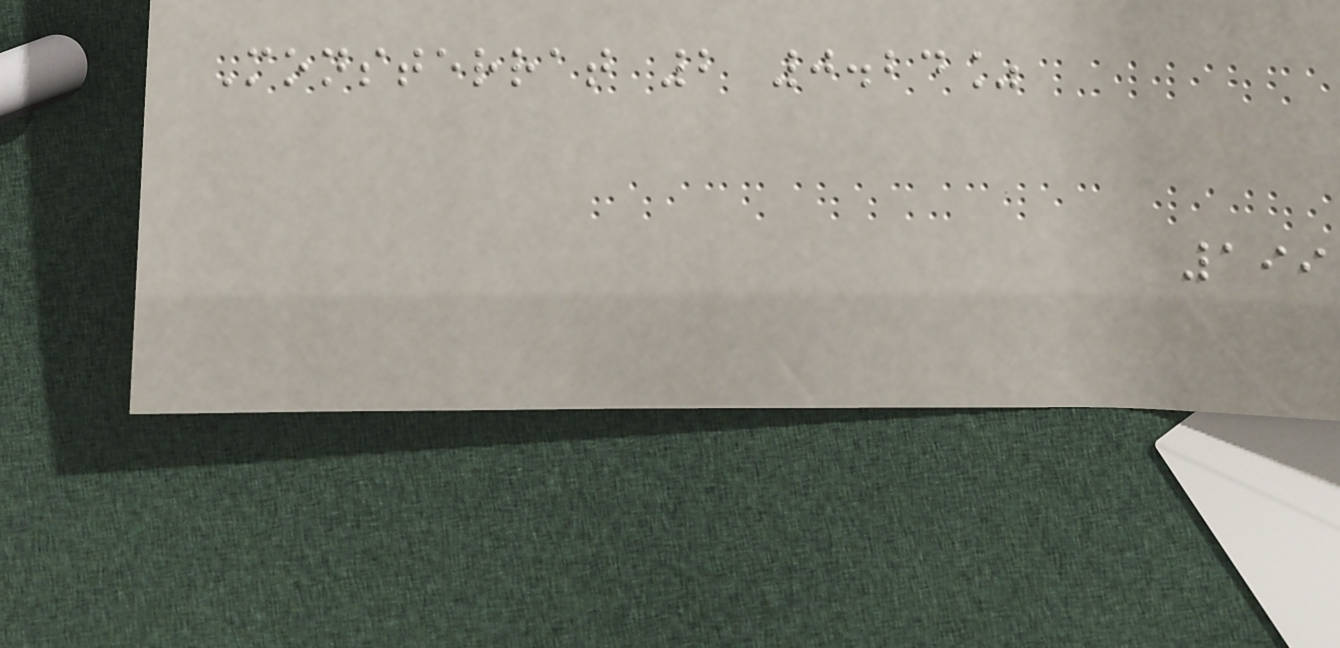Monsterrat 2 0.24%
199
